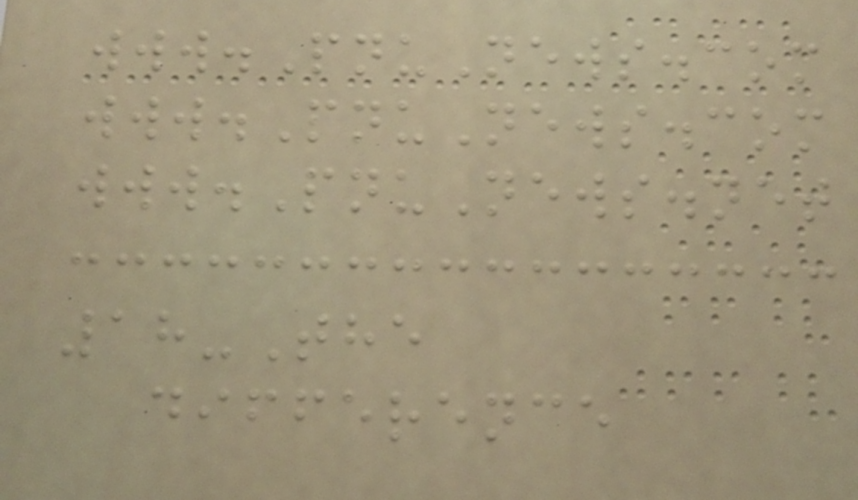www.PnuNews.com
www.PnuNews.com
www.PnuNews.net
18-The
difference
